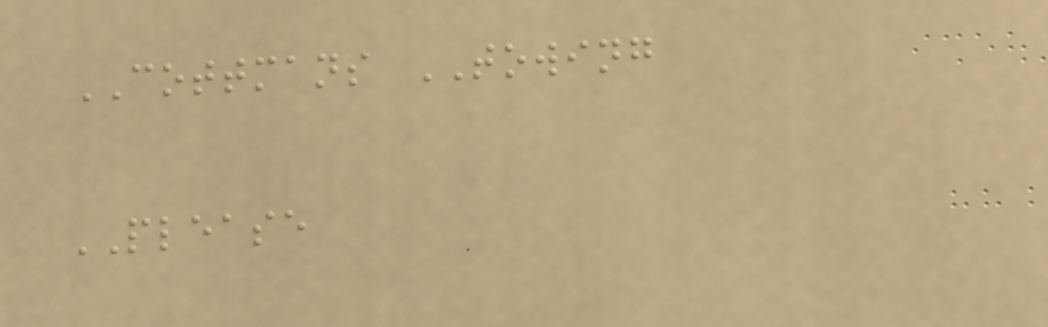COTTMANS TOWING
PLEASE
